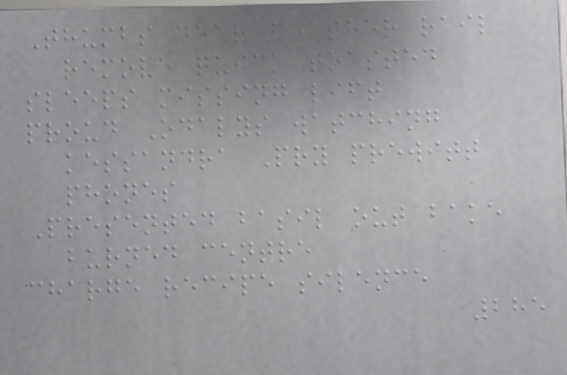Thumbs dear feather rail
remove quick toasted
sleeps missing lift
proud Odalys watching
kessandra Pry prewitt
phones
Presented basil out bake
burned centre
charge recipe silence
285
